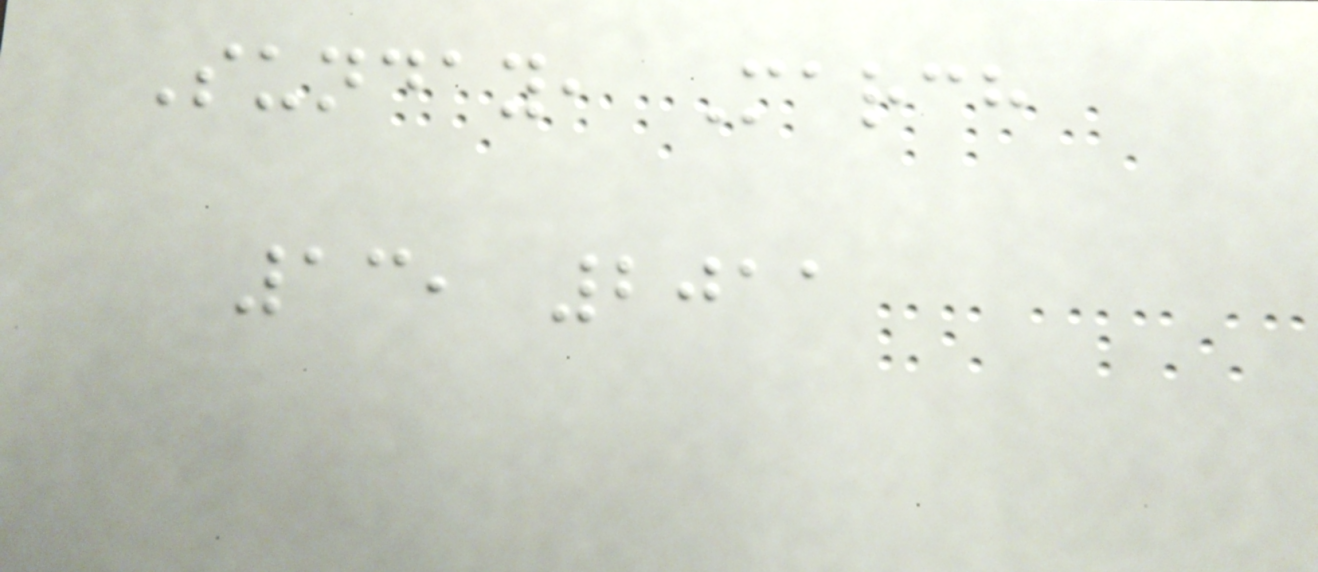Sunday, March
13, 2011
